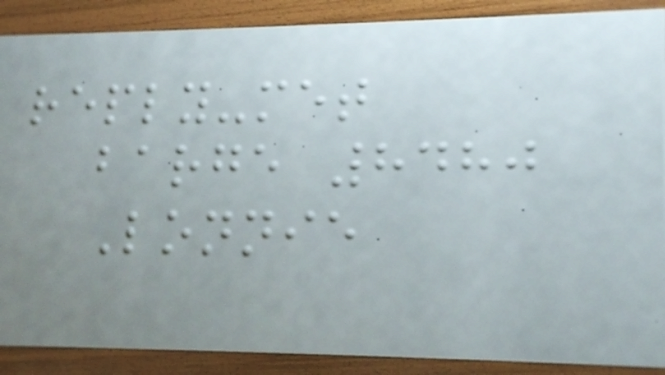reply-met
barge 8480
Lonnie
